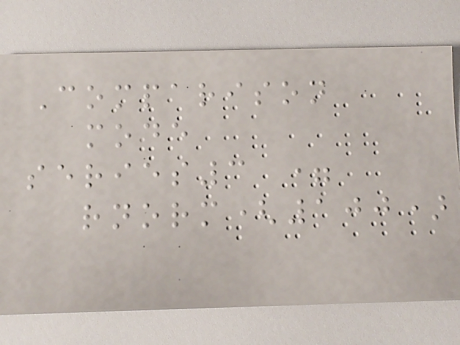Comparison
mode
series3 =
rnorm(100)
